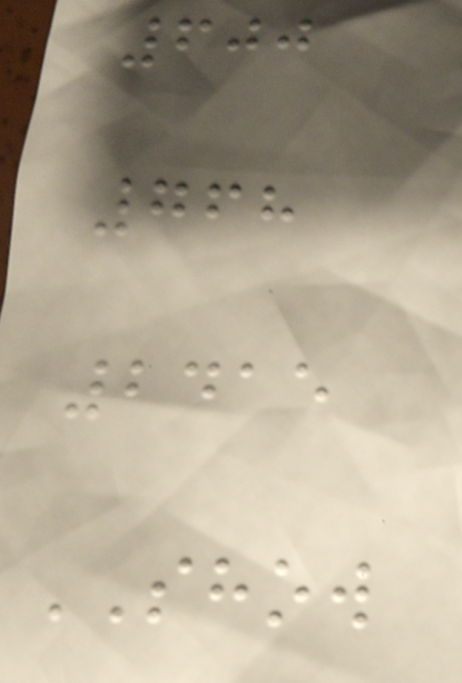600
768
2415
SHOW
